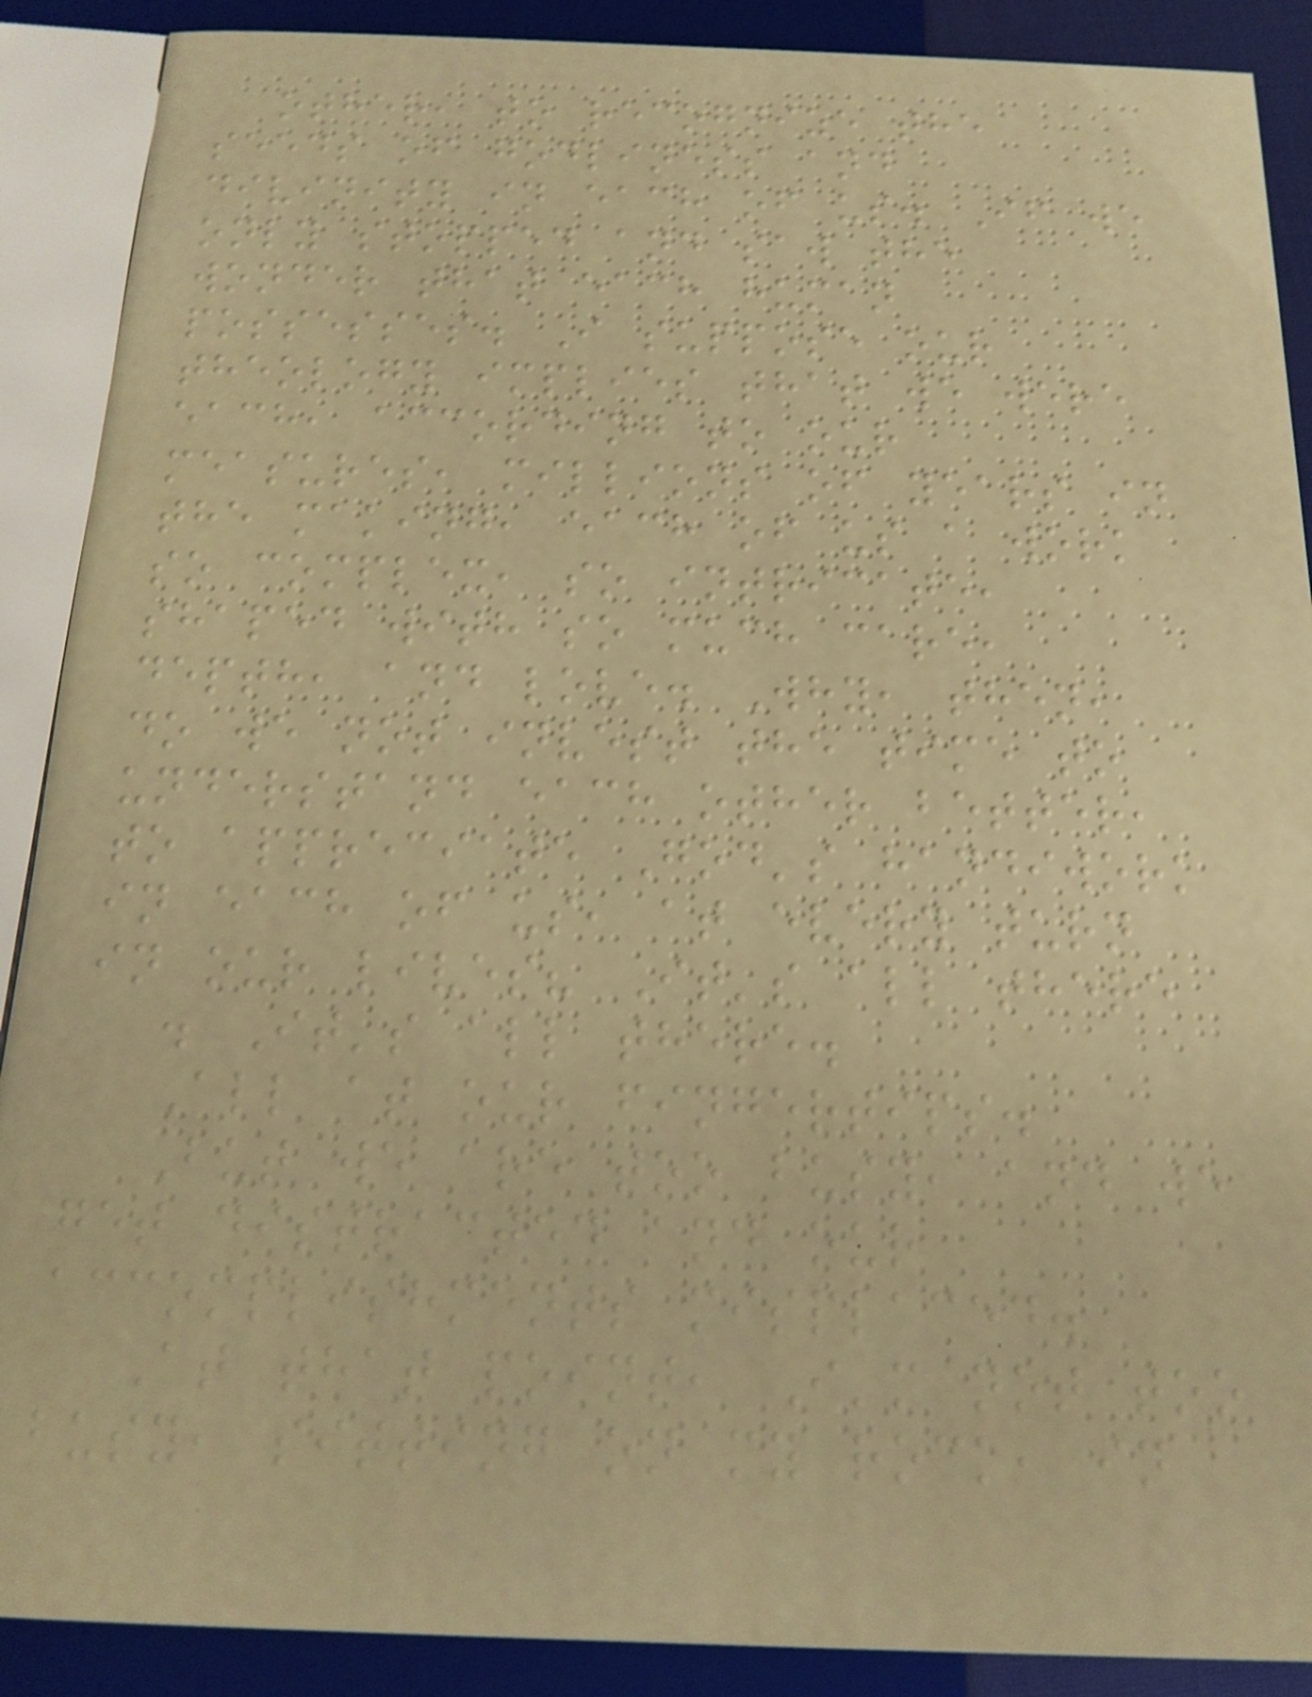other, to recognize the
seeds of godliness and
divinity in each of us. If we
only stopped and saw the
wonder that each human
possesses. I suppose our
theology implies that we were
each, according to our
measures, millions of years in
the making, each of us a work
so complex, so intricate,
shaped with so much care,
depth, and love. Why, then,
do we not invest the time to
understand each other better,
to appreciate God's handiwork
in each of us, at every turn
in our lives? It's all there
. It's all there.
All at our fingertips.
But we are too busy, and we
get distracted and our
accomplishments misplaced.
At that point, I'm not too
busy, sitting on my rock, in
